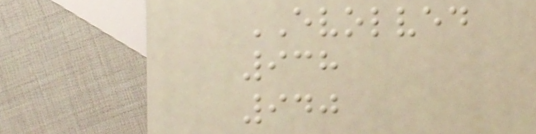EVOLVED
938
940
